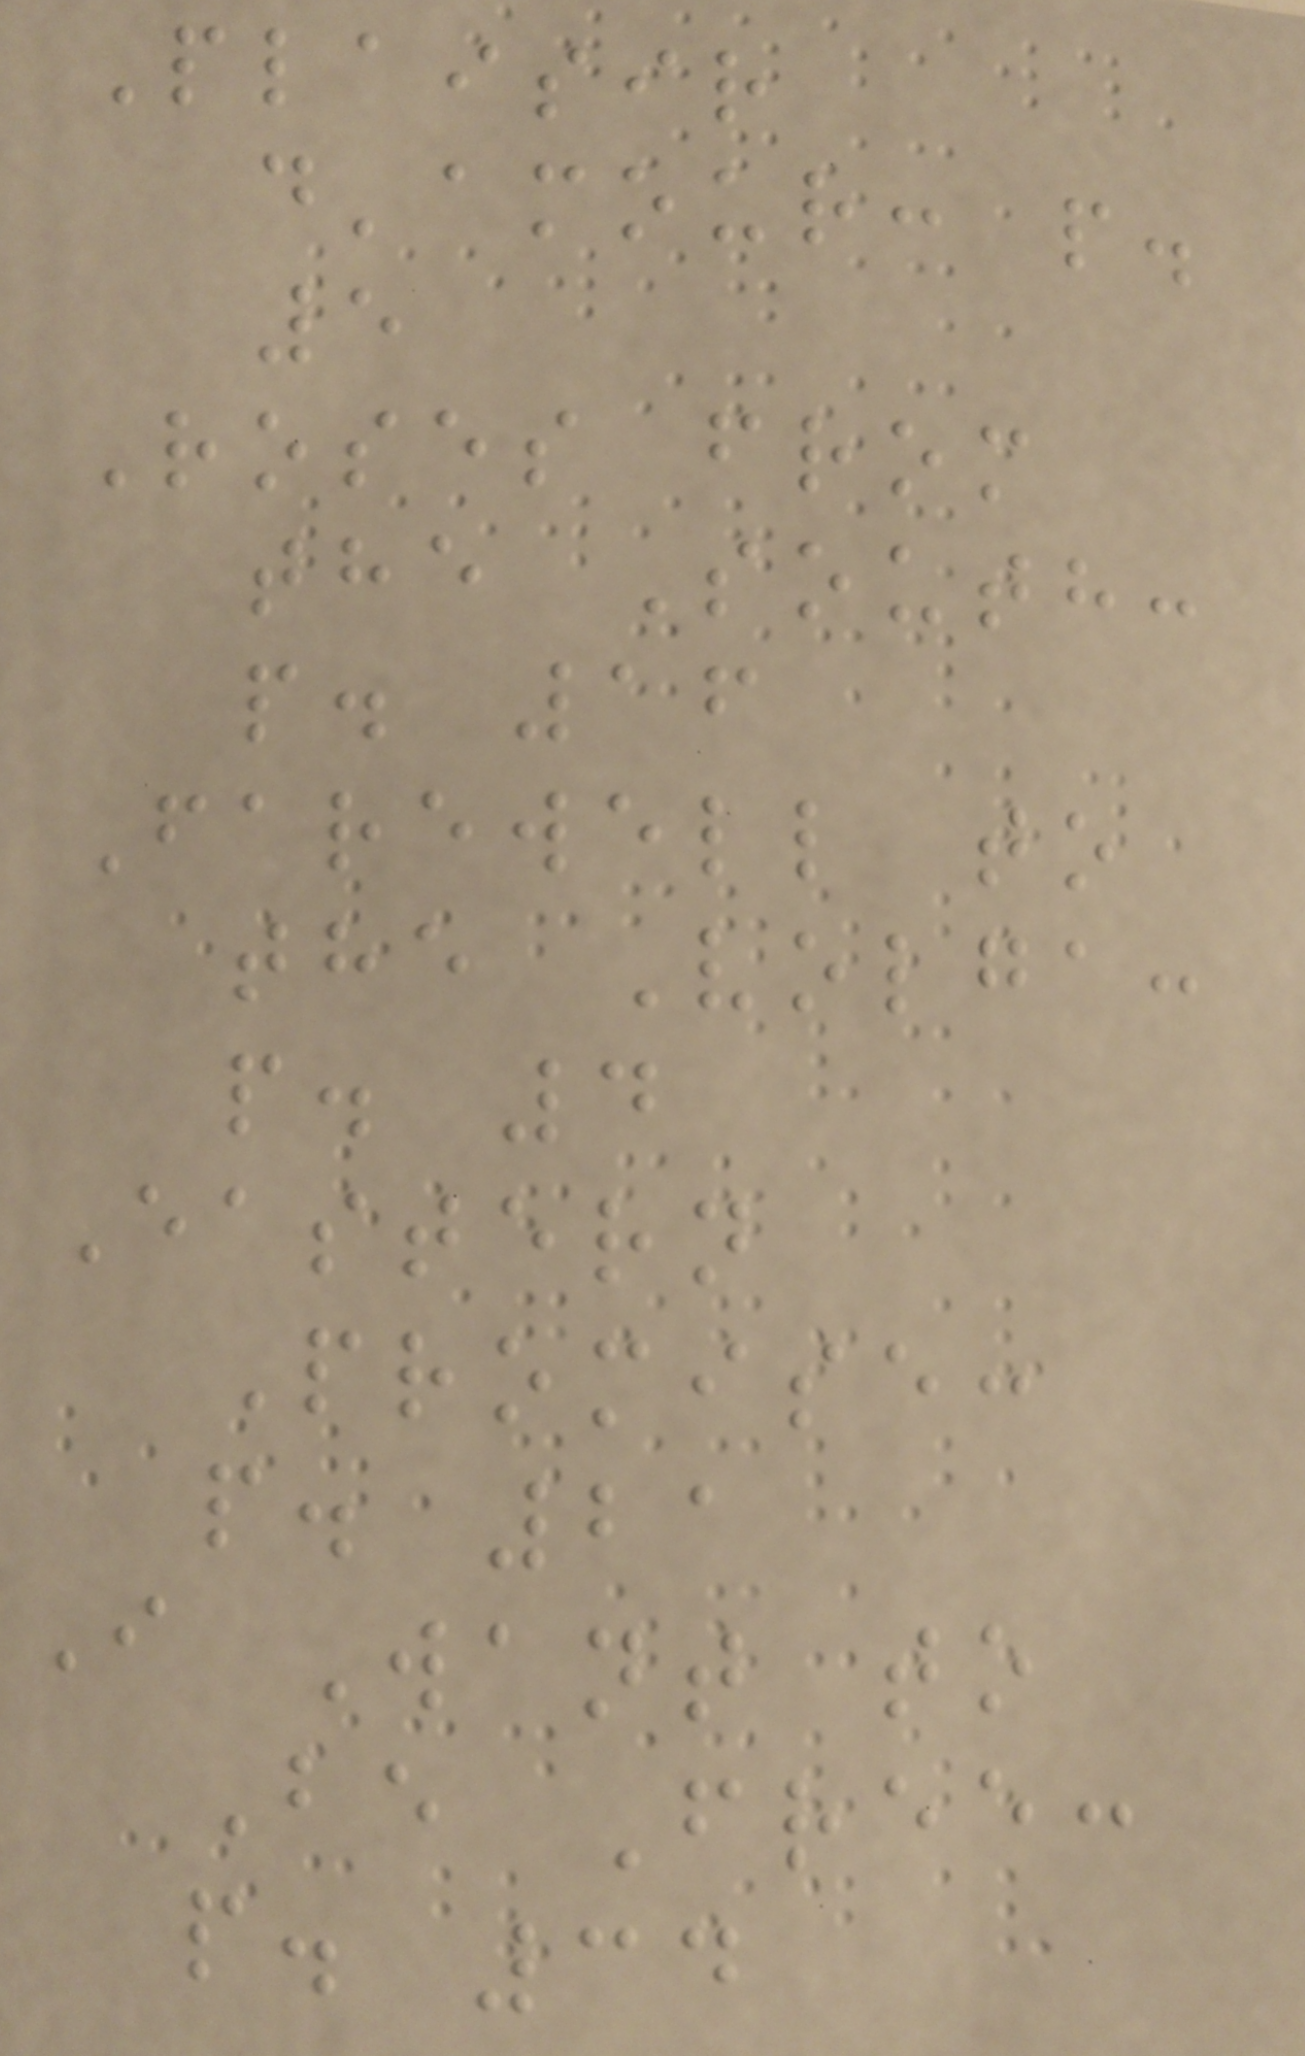Plaisir
d'amour: p.
5
Roses from
the South:
p. 16
Farewell to
the Volga:
p. 4
Eastern
Promise:
p. 21
I Want to
Be Free:
p. 34
